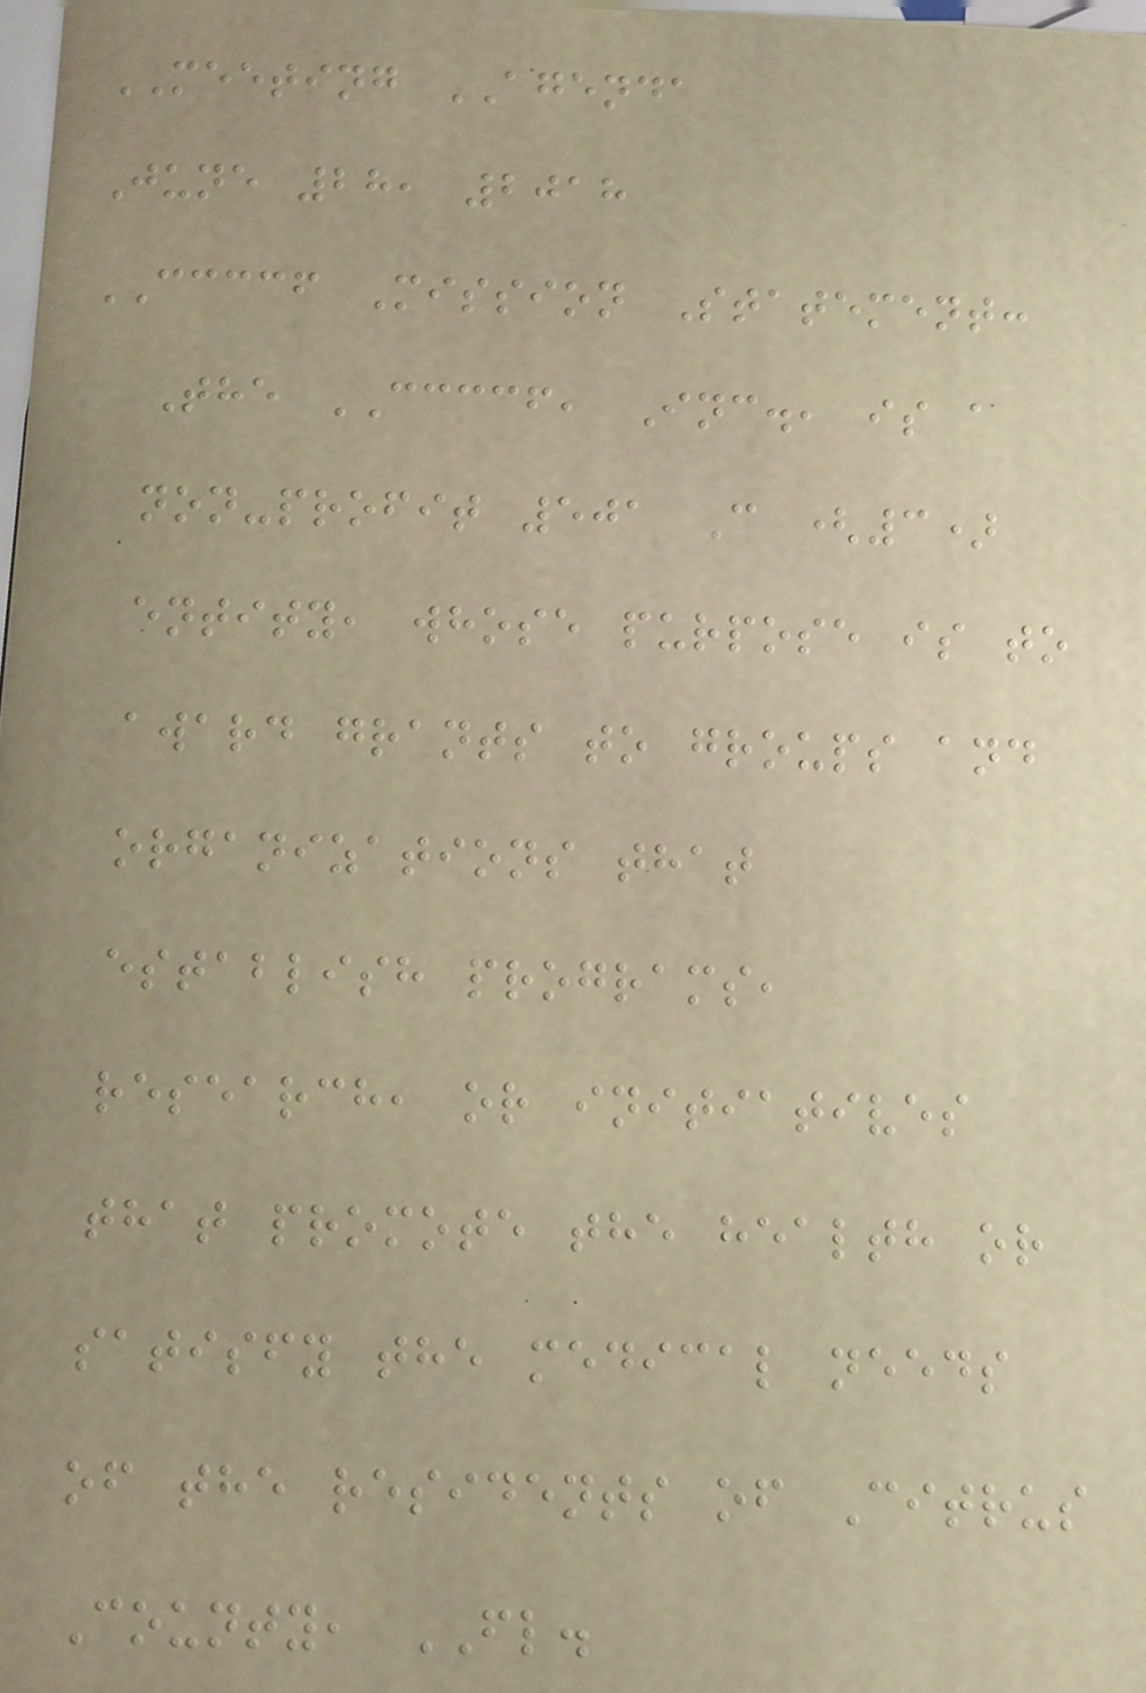MEETING AGENDA
June 28, 2018
CCCCF Mission Statement:
The CCCCF, Inc., is a
non-profit 501 C (3)
entity, whose purpose is to
award grants to groups and
organizations that
establish programs,
research, or initiatives
that promote the health or
satisfy the medical needs
of the residents of Citrus
County, FL.
